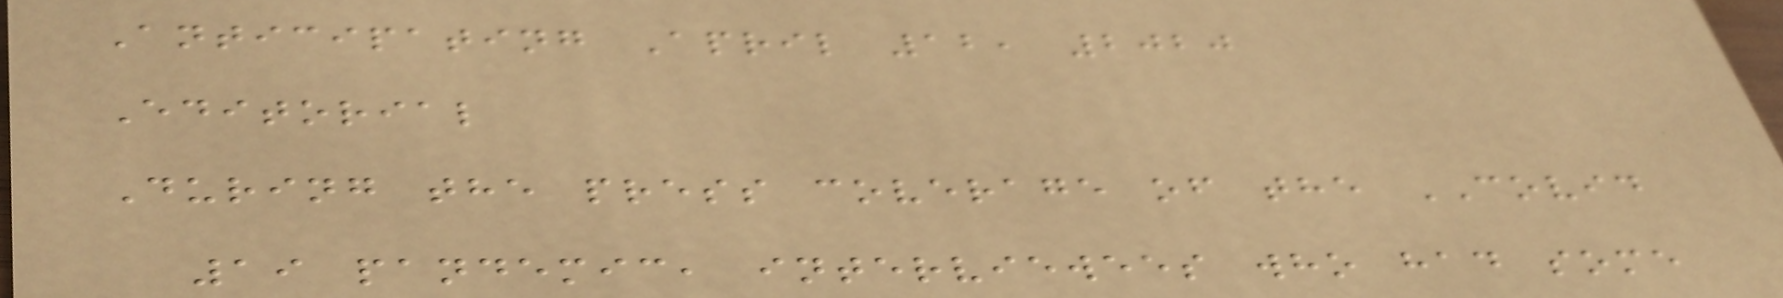Anticipating April 12, 2020
Editorial
During the press coverage of the COVID
19 pandemic, interviewees who had some
